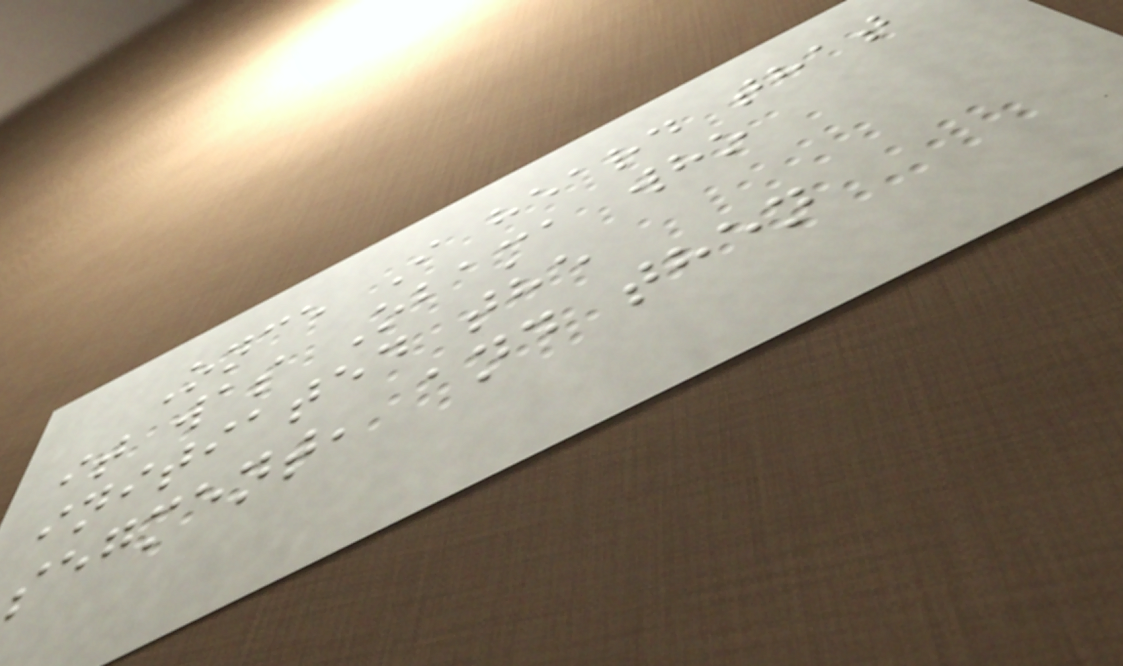Once I heard that
it was Obama who
initiated the
segment, and then
